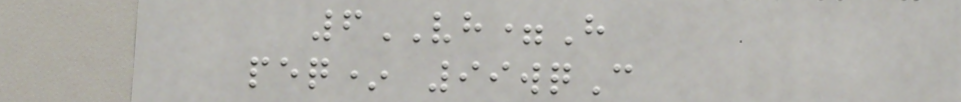6VH=H
peq* 99wqC
